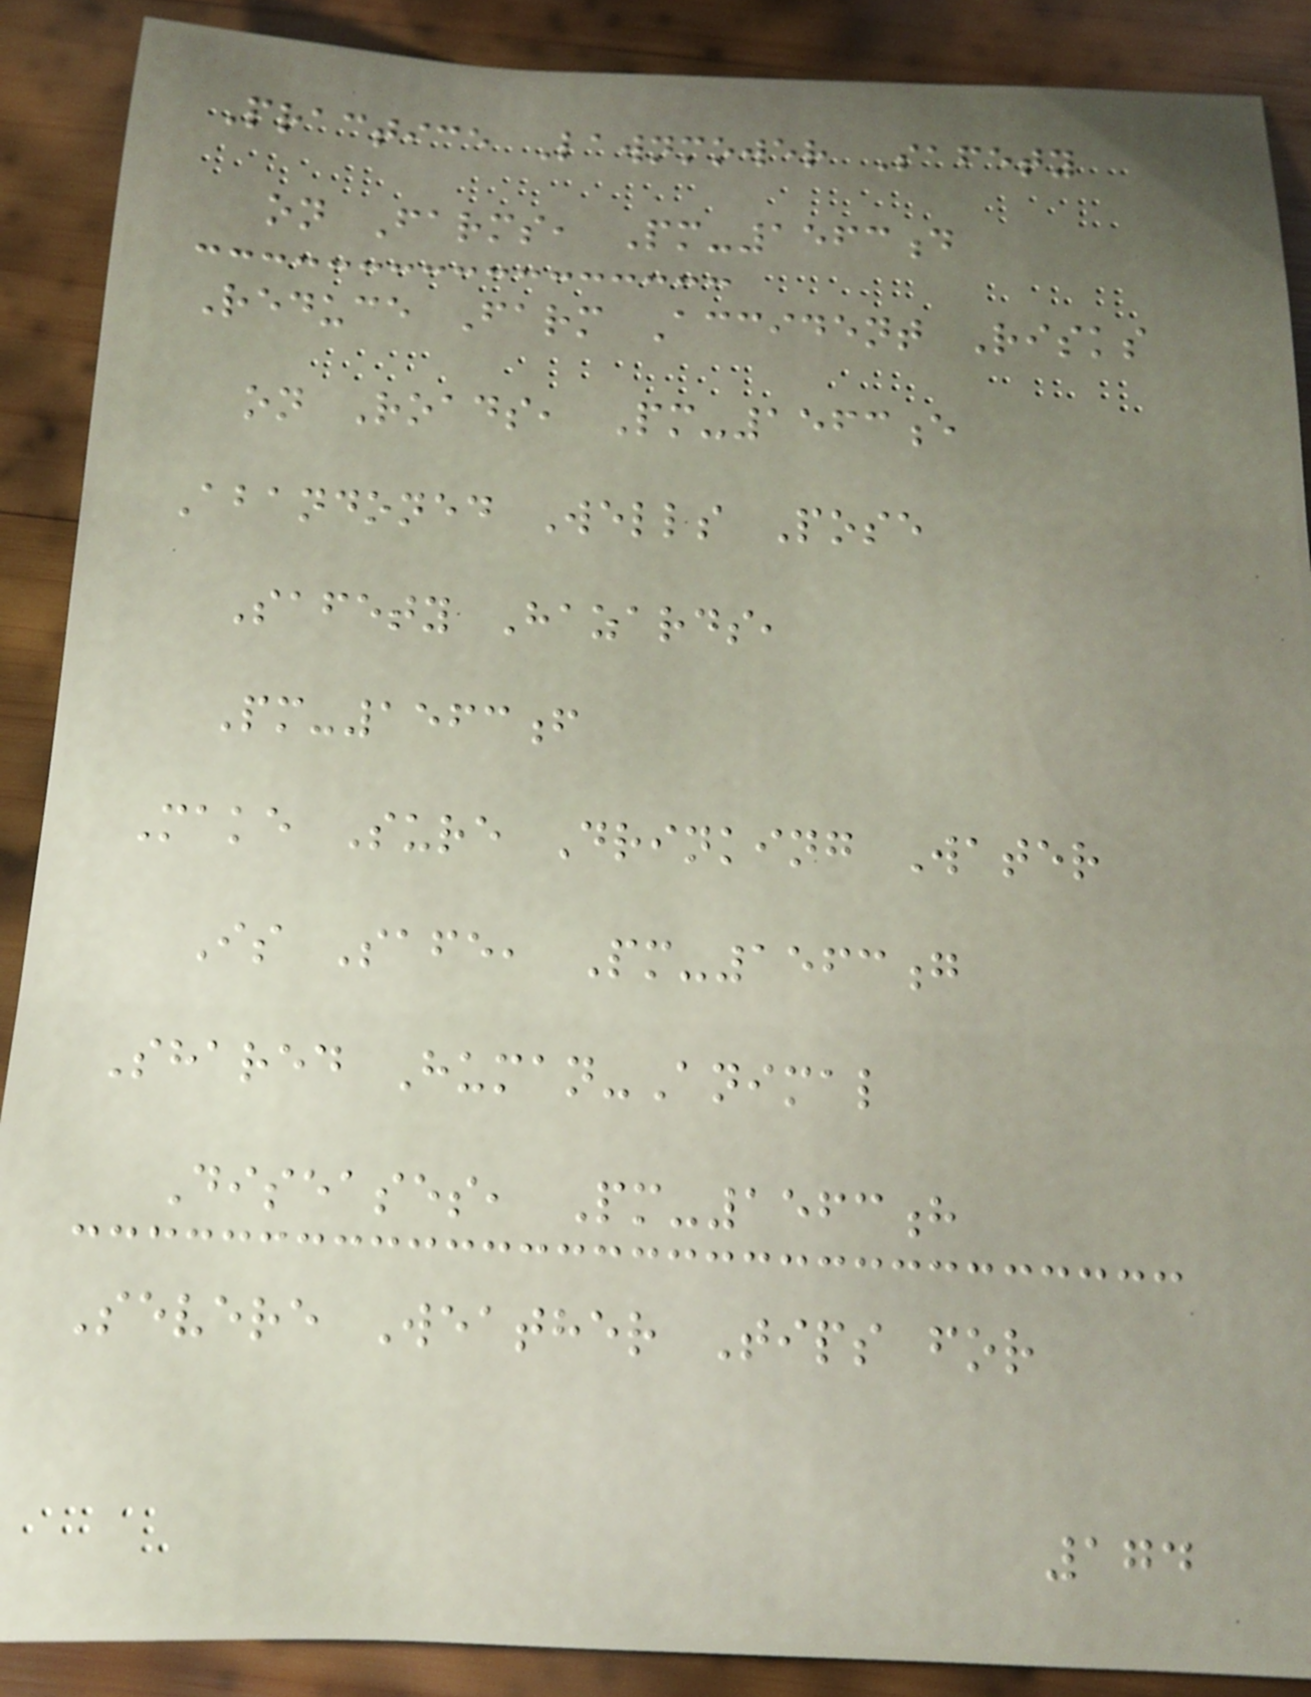Practice Lawnmower Safety
on Farms, Pm-1563d
Reduce Farm Accident Risks
on Roads, Pm-1563e
Abandoned Wells Pose
Safety Hazards,
Pm-1563f
Make Sure Drinking Water
Is Safe, Pm-1563g
Shared Human-Animal
Diseases, Pm-1563h
Severe Weather Tips for
174
